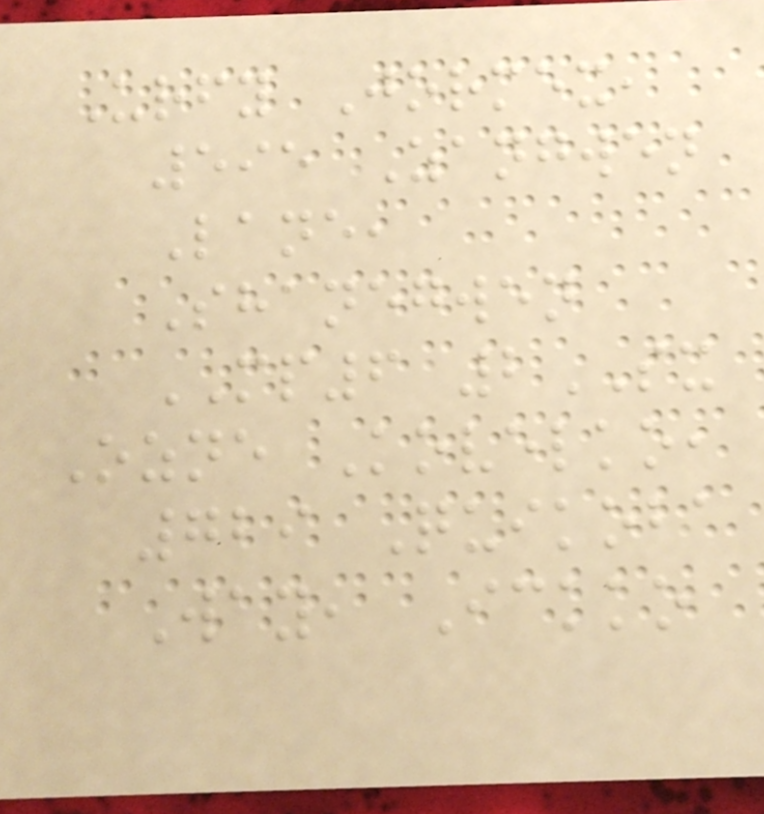Urfy Jormex,
595 Zangwen
Lane,
Shanegwen
MP6 2SX
Ozne Kovelko,
729 Quikoba
Way, Ickko
